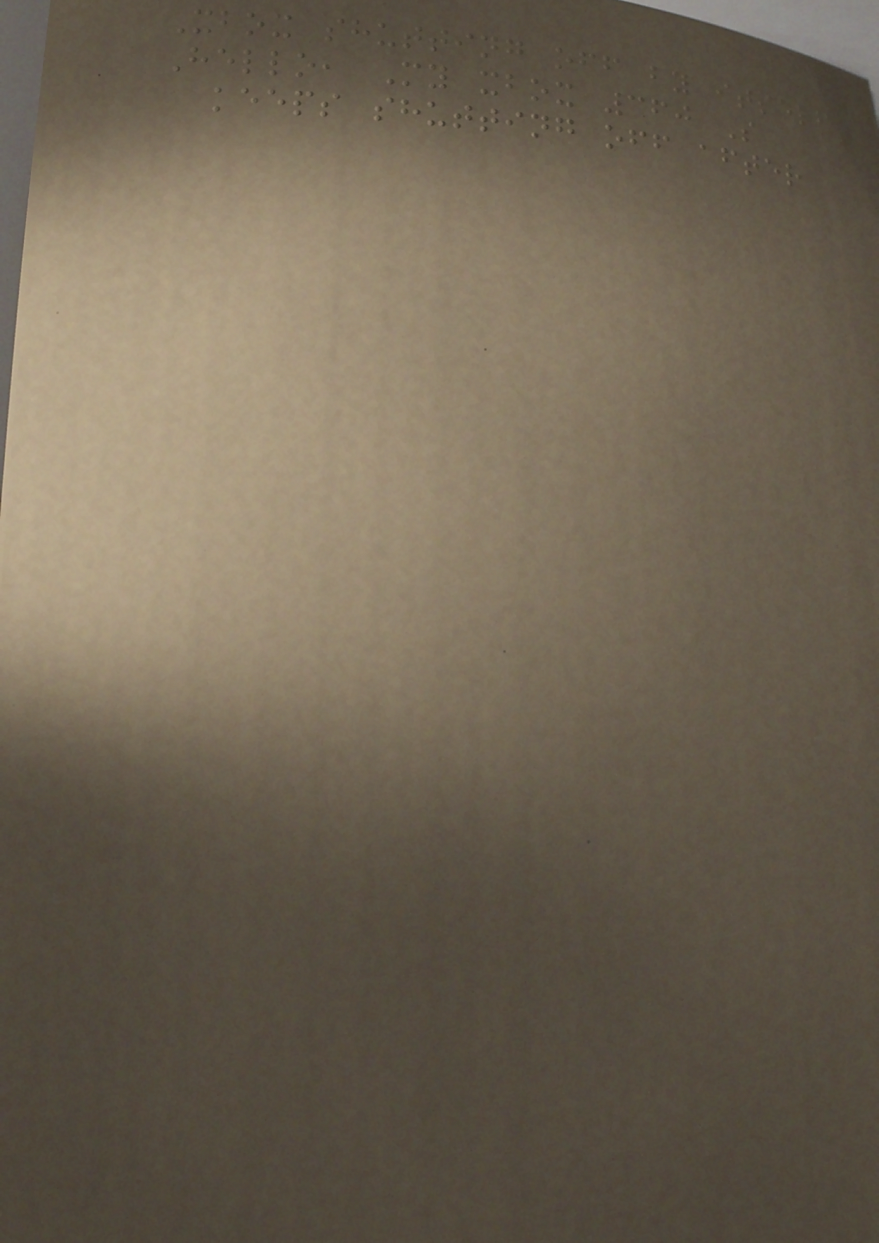Xbox shutting off by itself
Hello, My xbox 360 S
keeps shutting off after
